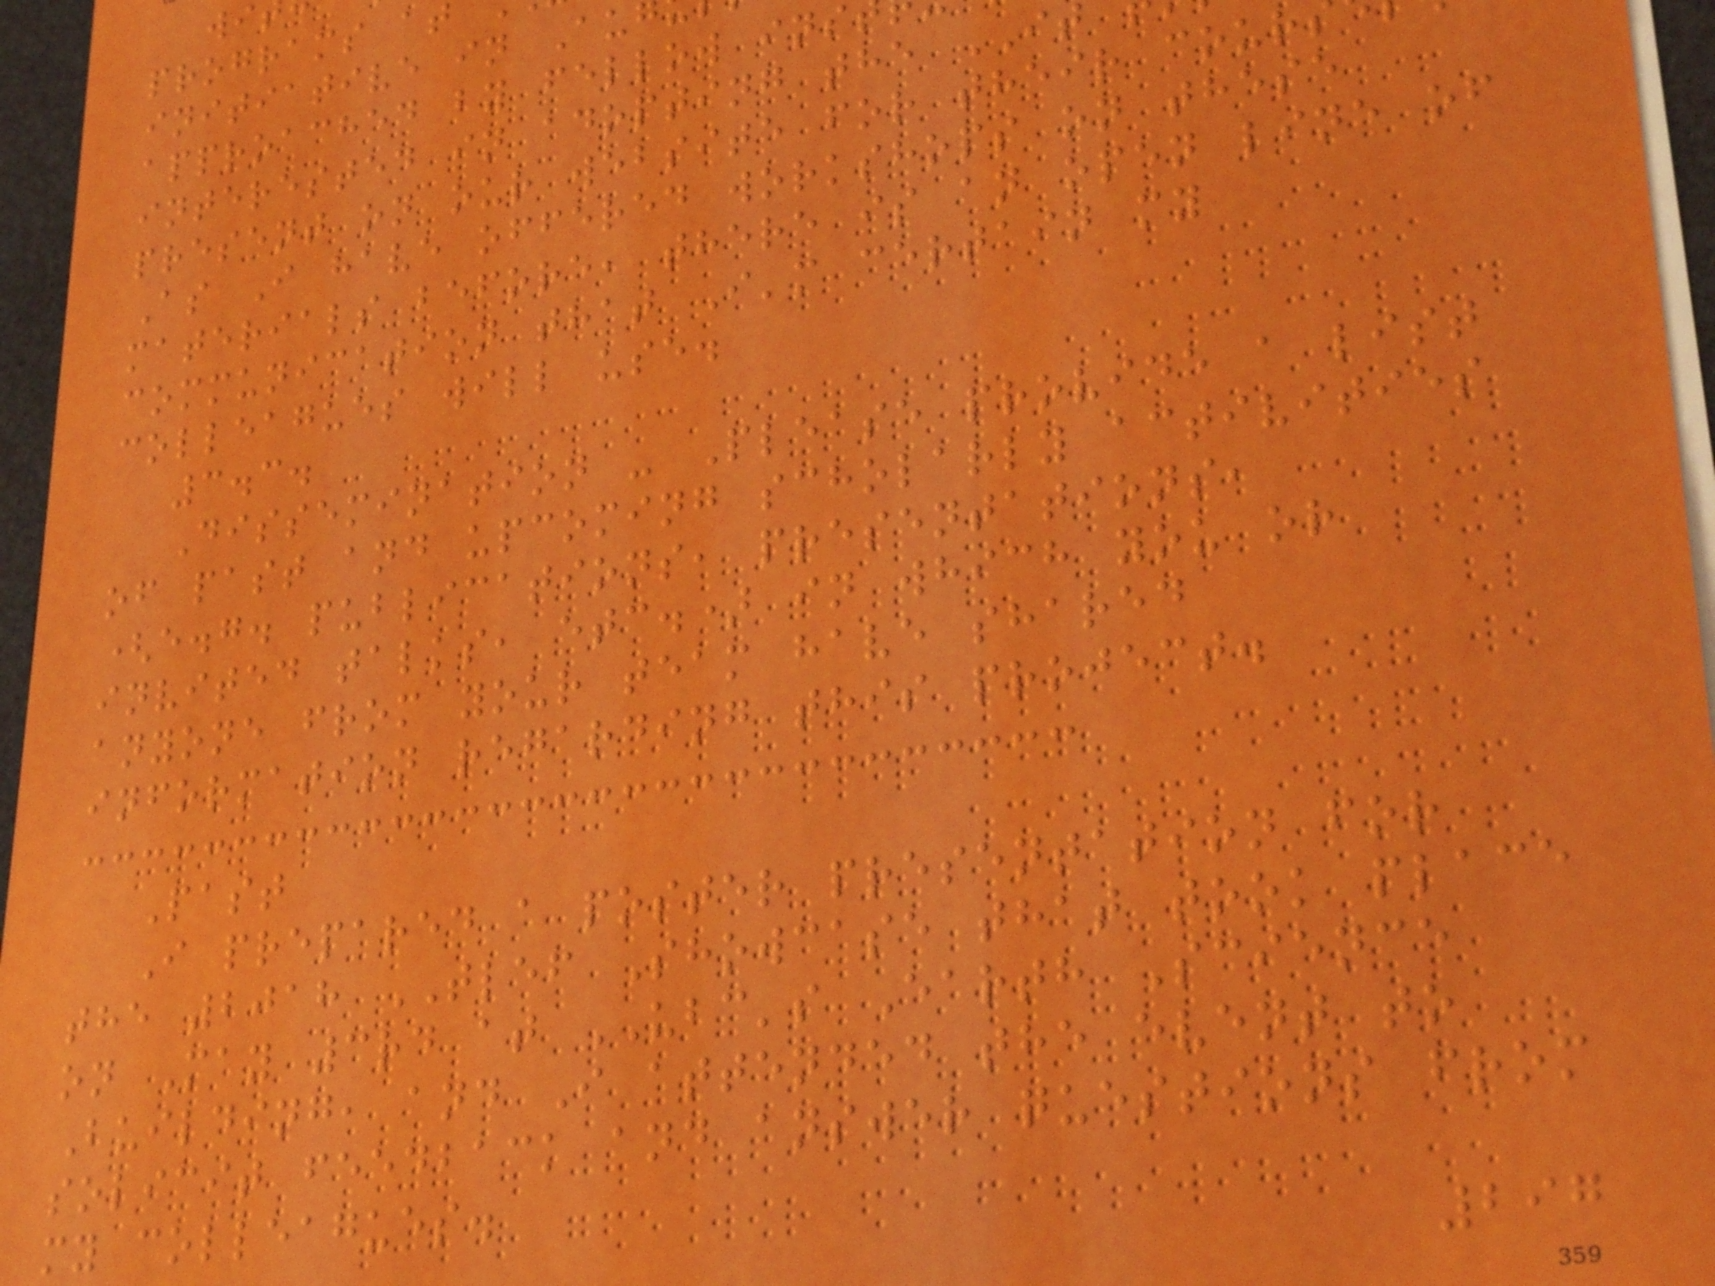programs at
initiative in Au
approached by fellow ins
interested in adopting the IT
present on our website for their cour
As I have offered workshops on these
materials before, there is an open line of
communication that I'm certain my
colleagues will use.
3.3.
Dissemination - Please provide a list
of past and upcoming scholarly activities
(e.g. publications, presentations,
invited talks, etc.) in which you or
anyone from your team have shared
information regarding this project.
Past
I prepared a poster presentation for
the 2018 TLEF Showcase that took place
on May 3rd at UBC's Earth Science
Building, and I attended the event to
solicit feedback and answer questions from
my colleagues.
297
